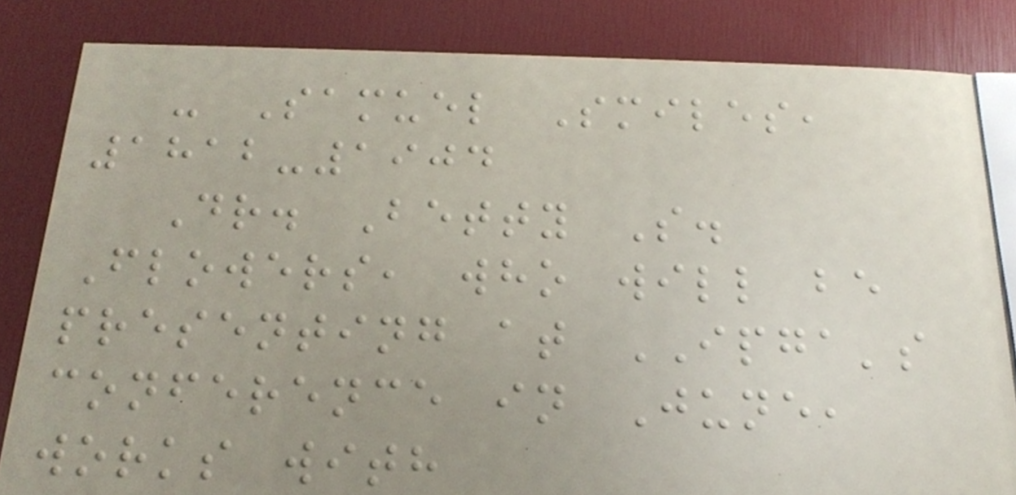- Samuel Smiles,
1812-1904
Dr. Betty S.
Flowers, who will be
presenting at IPGA's
conference in June,
works with
